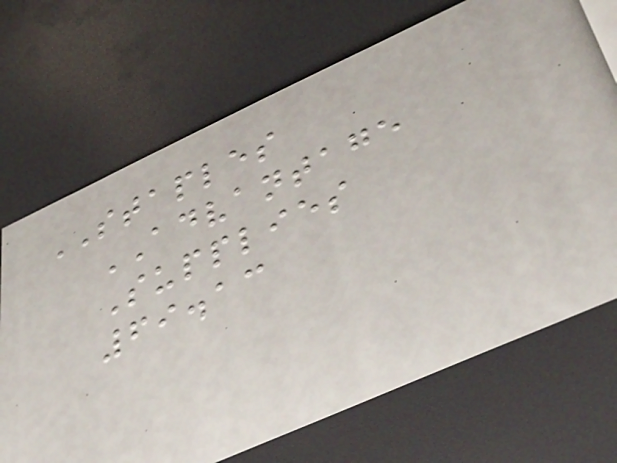STAPLES
ADVANTAGE
Supplies
69.13
